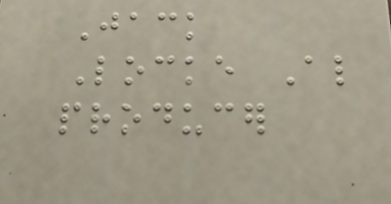Jack
Locke Also
producer
